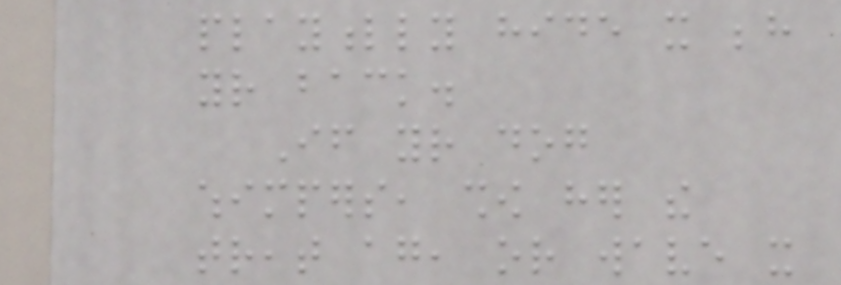playfully hide it behind
your back.
If your dog
whimpers, show her the
treat again, or wave it
